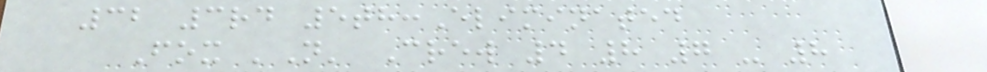32 3rd 5th:Eliminated
Fox 'N' Crew 4 8 7 - 8
